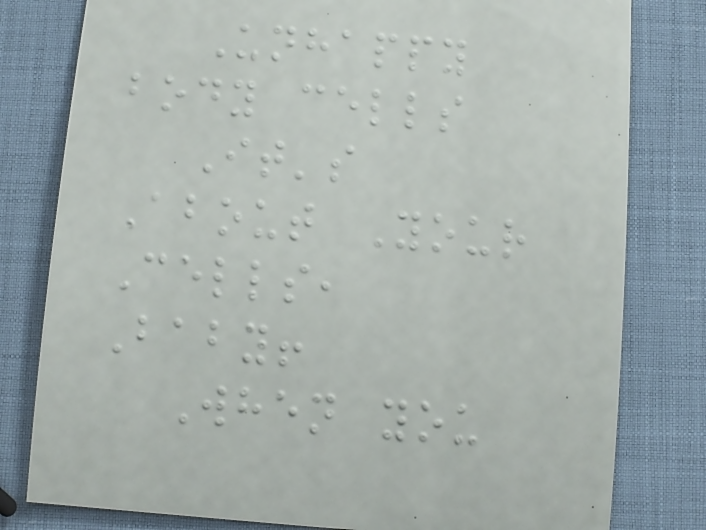Unhappy
body cells
It's
About Your
Cells,
Baby!
When you
